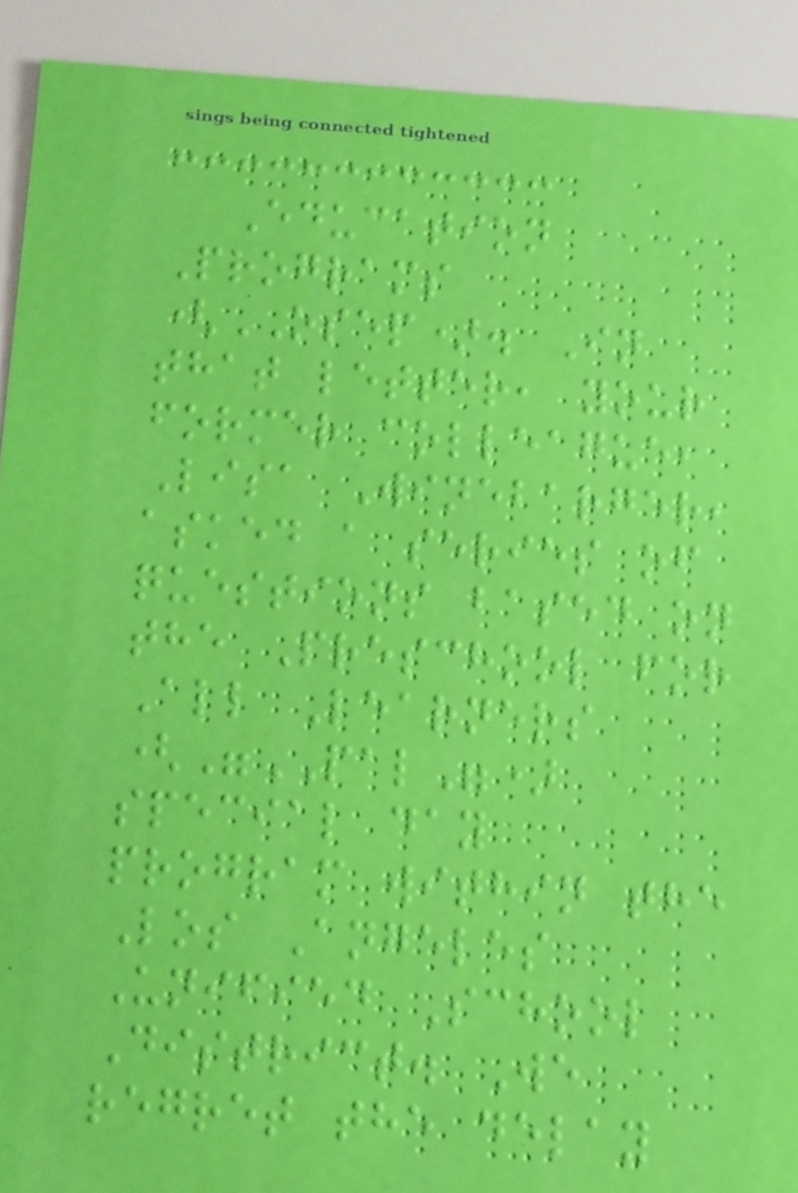Education
Programs
(OSEP). In
that letter, your
former colleague,
Lisa Winebarger,
asked a series of
questions based on
the Preschool for
All Learners
("PAL")
special day
program within the
Los Angeles
Unified School
District. We
regret the delay
